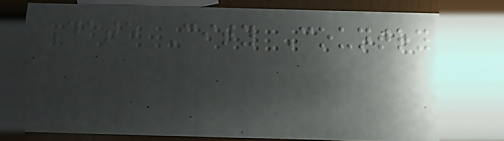Date City Country
